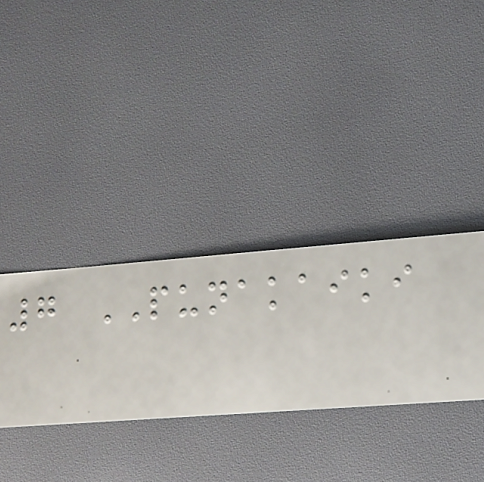7 PUNAKAIKI
